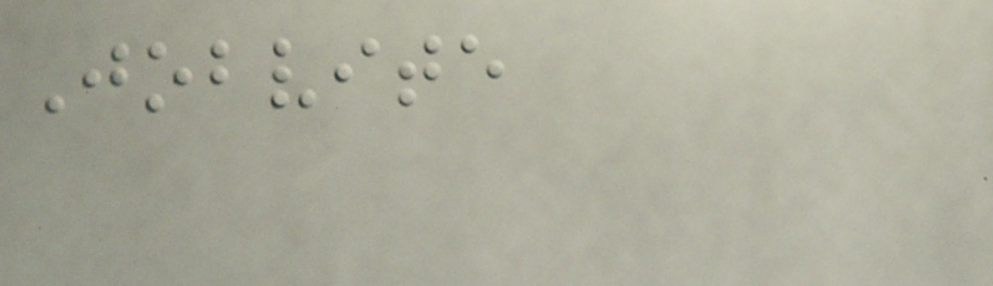Jobvite
